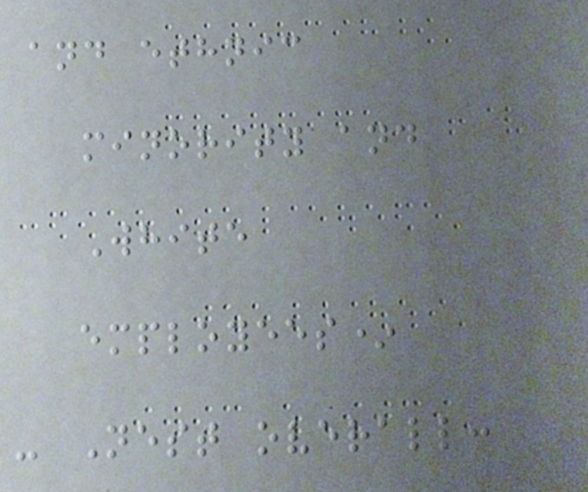and ethnic
minority and
White
employees*
- Nest overall:
